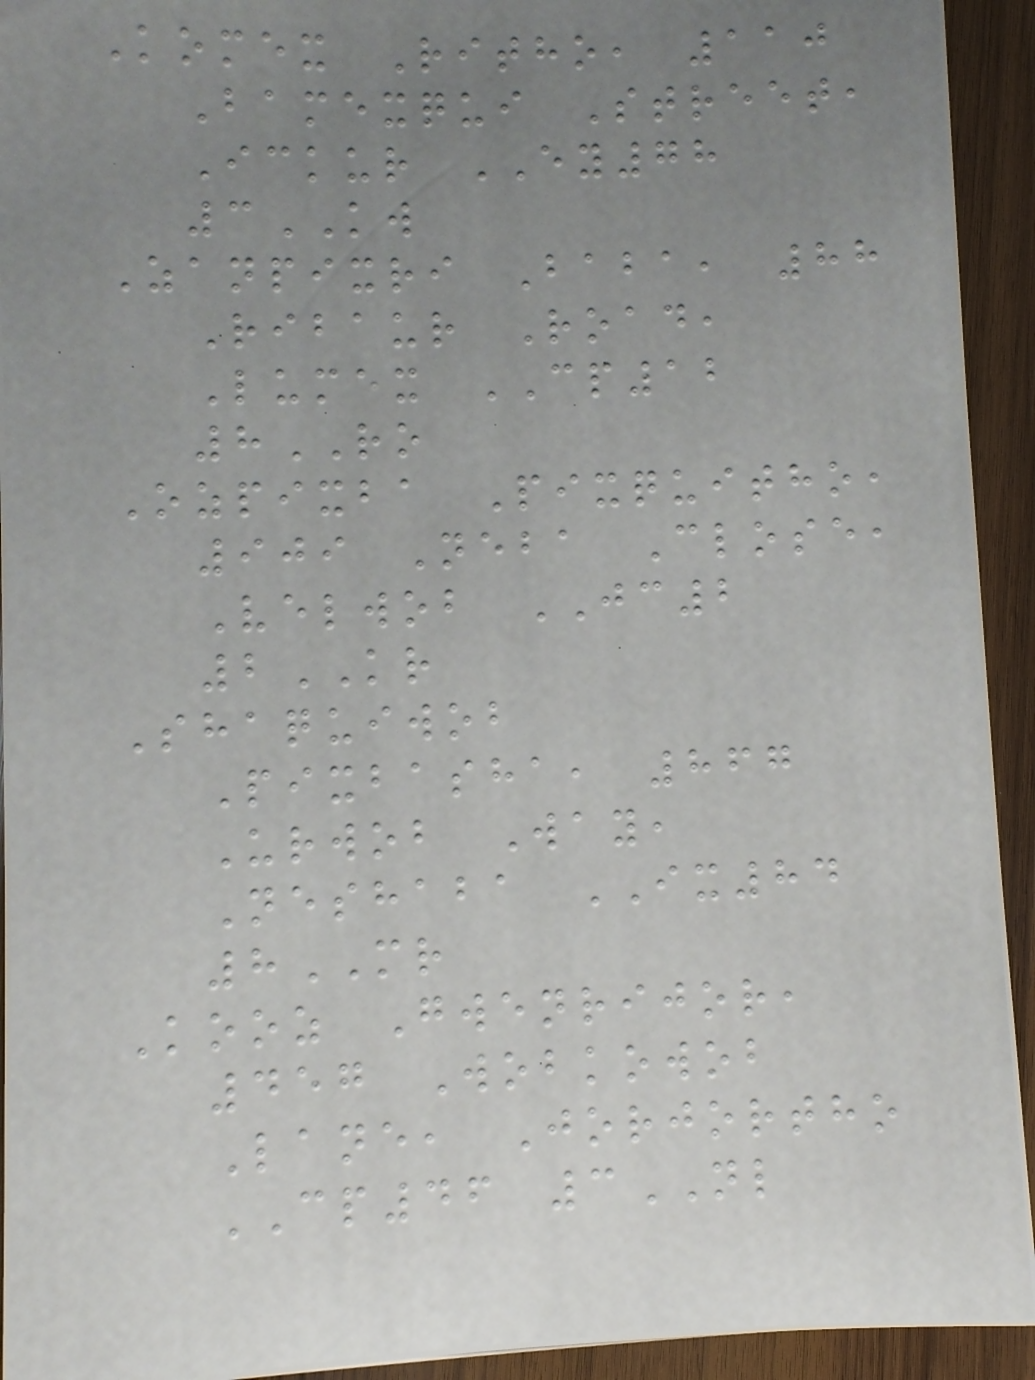Komex Ritho, 110
Bamexqui Street,
Ickur EY78
3KW
Zanpixri Baba, 88
Ribaur Road,
Lumex CP12
8RO
Ozpixba Pixquitho,
909 Neba Close,
Velwob JC2
2KR
Shaquiwob
Pixbasha, 867
Urwob Way,
Neshaba IX84
8MR
Kooz Gwenrijor,
457 Wobkowob
Lane, Jorjortho
CP46 3NL
